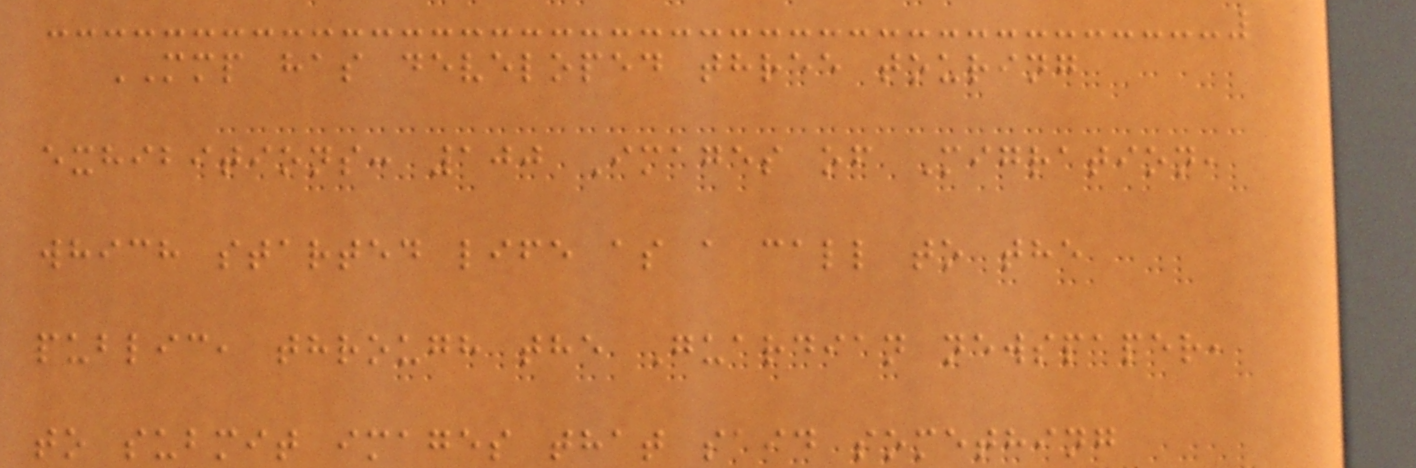MMP has developed three touring
exhibitions: 100 Images of Migration,
which started life as a call to the
public, through the Guardian newspaper,
to submit images that said something
